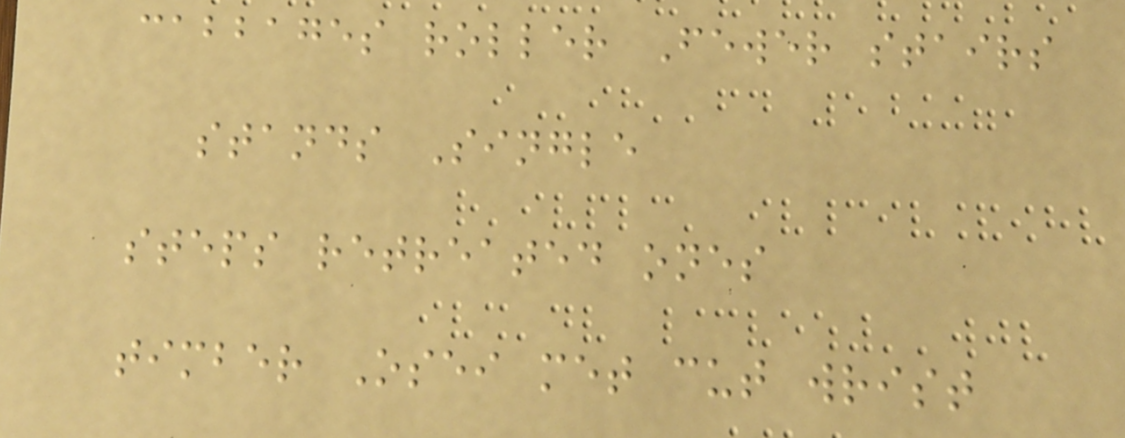cabbages roller Fewer stairs
stands Single
steps retreated ones
timber Osei met cut wrist
